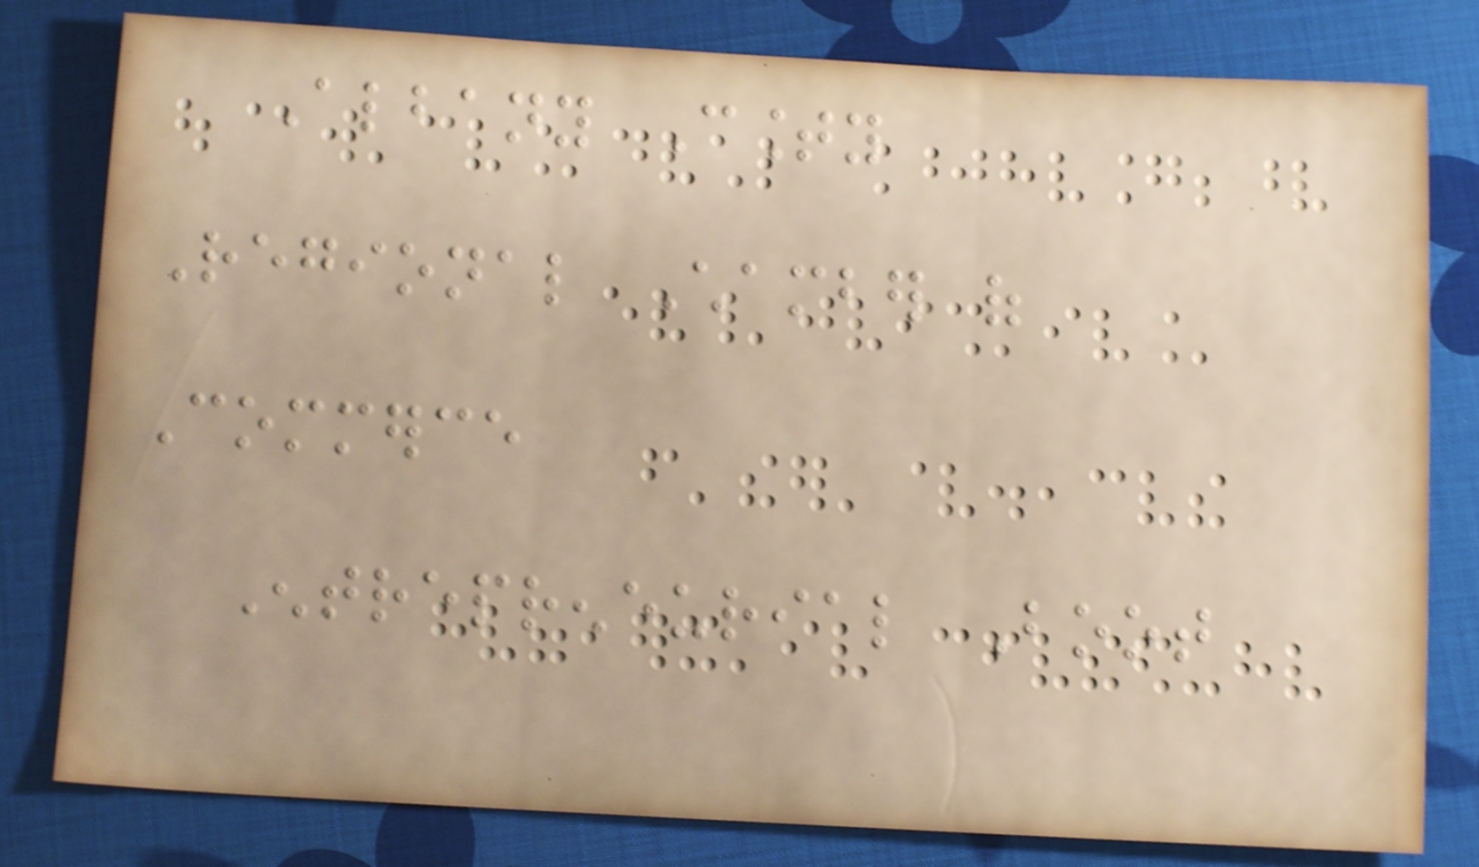Albany County
Regional Chamber of
Commerce
Entrepreneurial Boot
